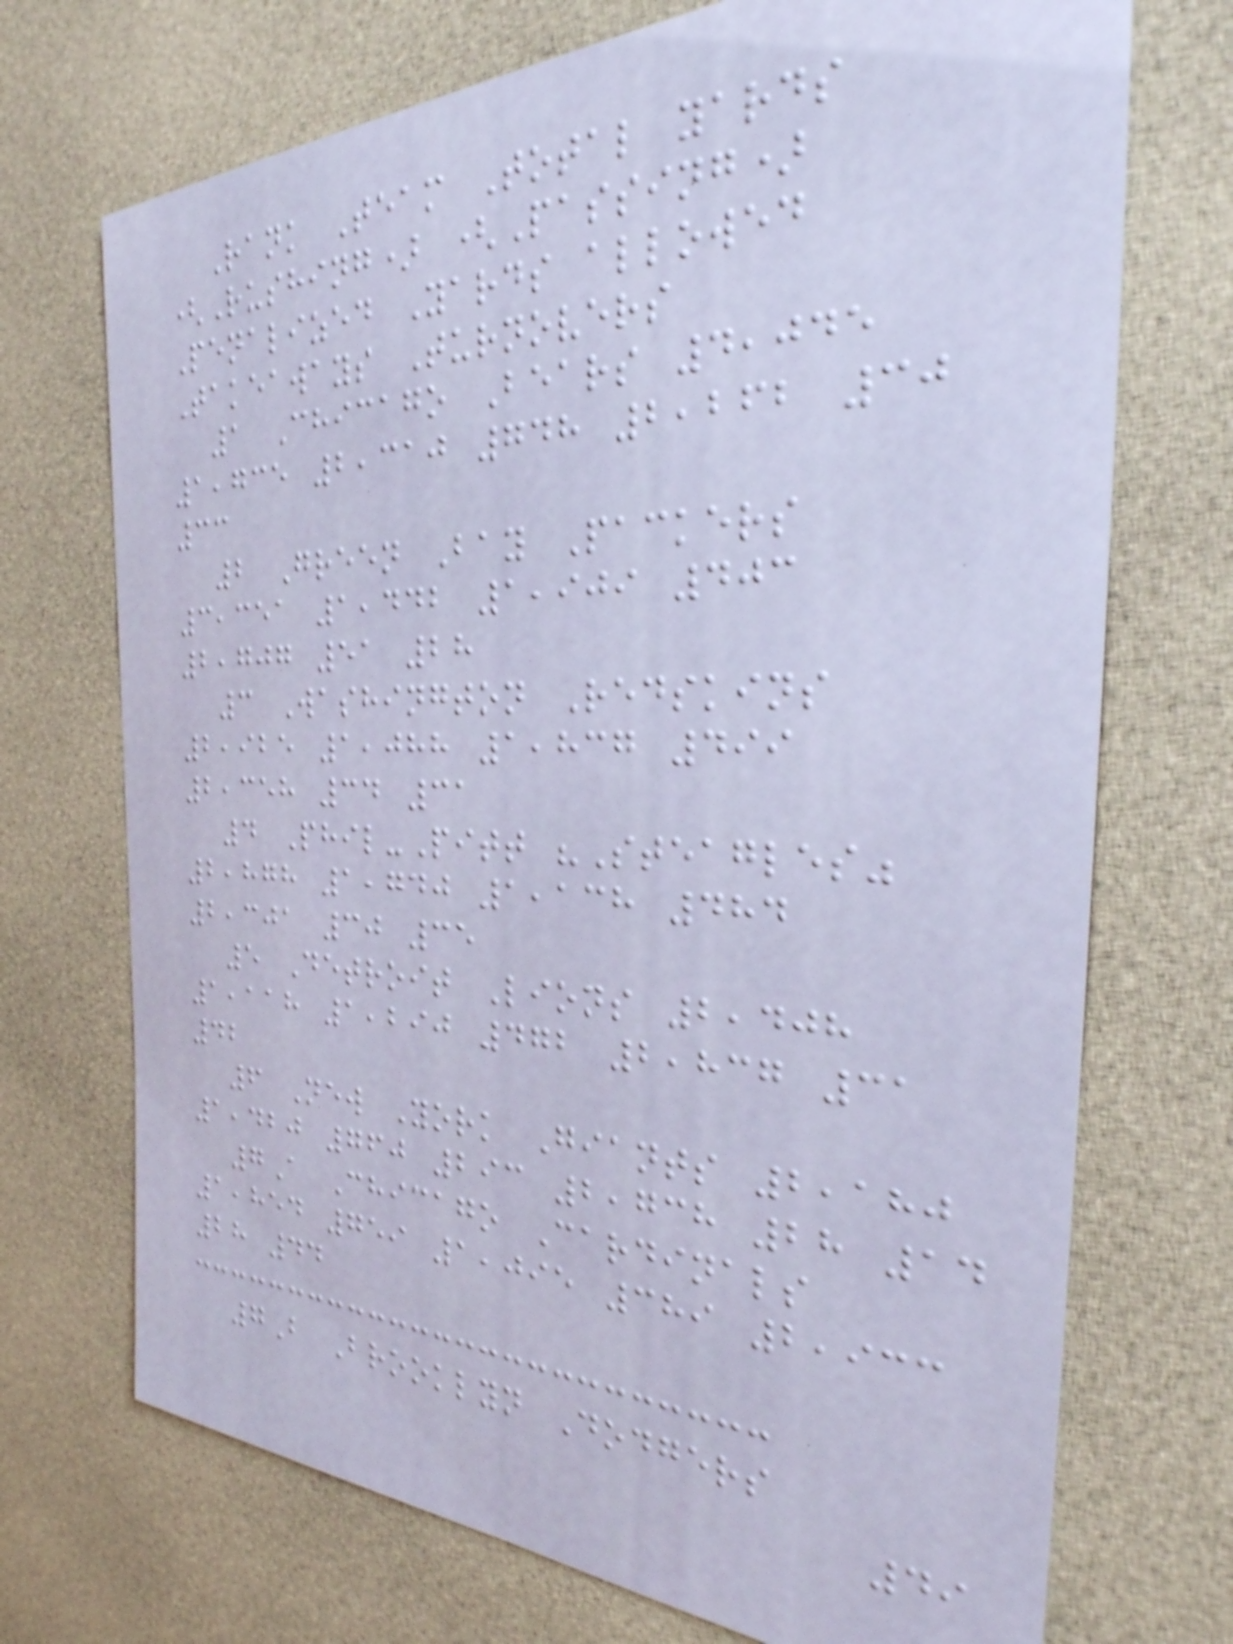Rank Team Total yards
(Rushing) (Passing)
Penalized Yards allowed
Takeaways Turnovers
1 Chicago Bears 4,045
1,735 2,310 748 2,262 30
33
2 Green Bay Packers
3,351 1,442 1,909 403
2,707 51 28
3 Washington Redskins
2,925 1,088 1,837 499
2,358 34 31
4 Phil-Pitt "Steagles"
2,878 1,740 1,138 484
2,301 30 35
5 Detroit Lions 2,408
1,118 1,290 472 2,837 31
42
6 New York Giants 2,180
1,420 760 293 2,738 28 14
7A Chicago Cardinals
1,854 759 1,095 389 2,933
28 44
7B Brooklyn Dodgers
49
